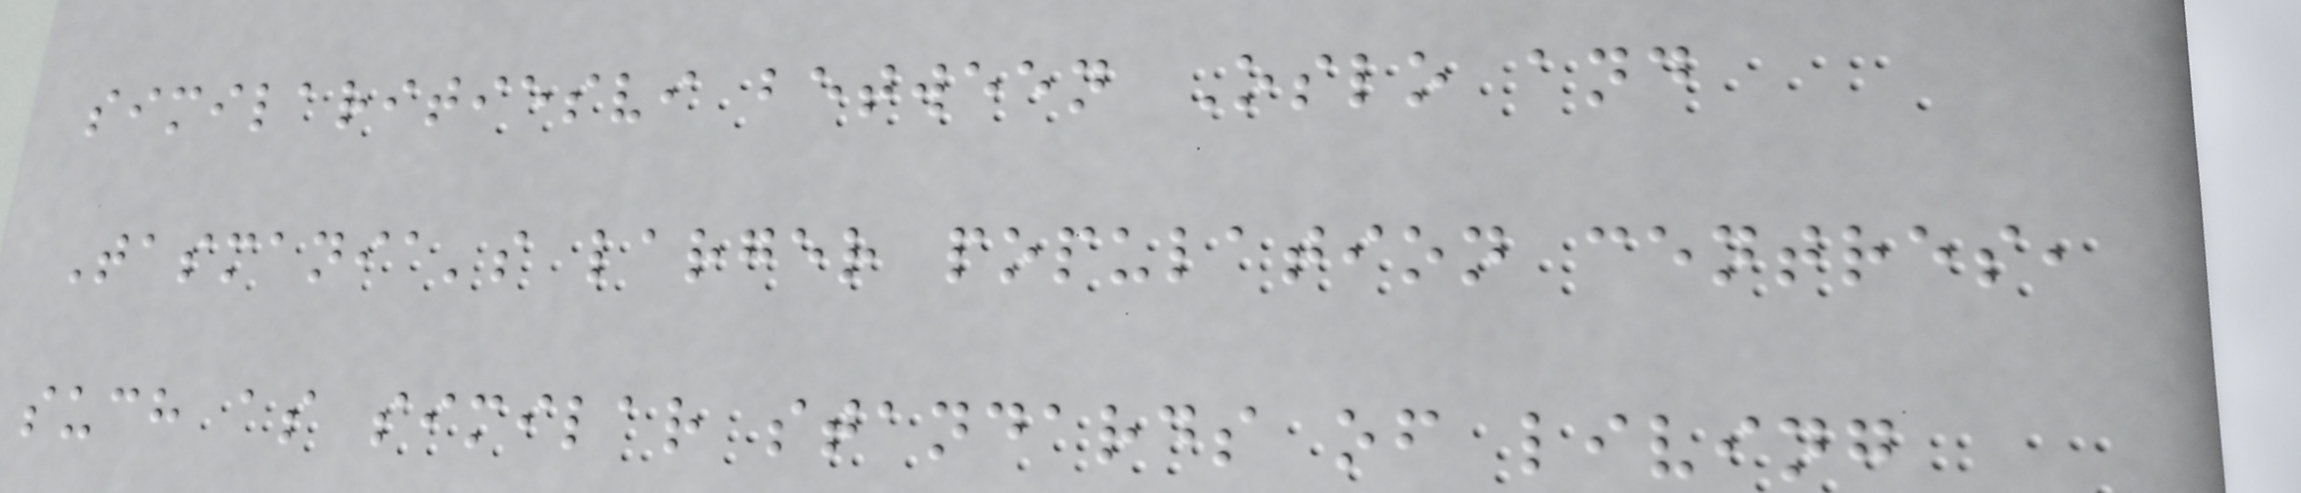similaritiesvi between Oslo and
Tasmania's larger population centres,
such as similar standards of living
